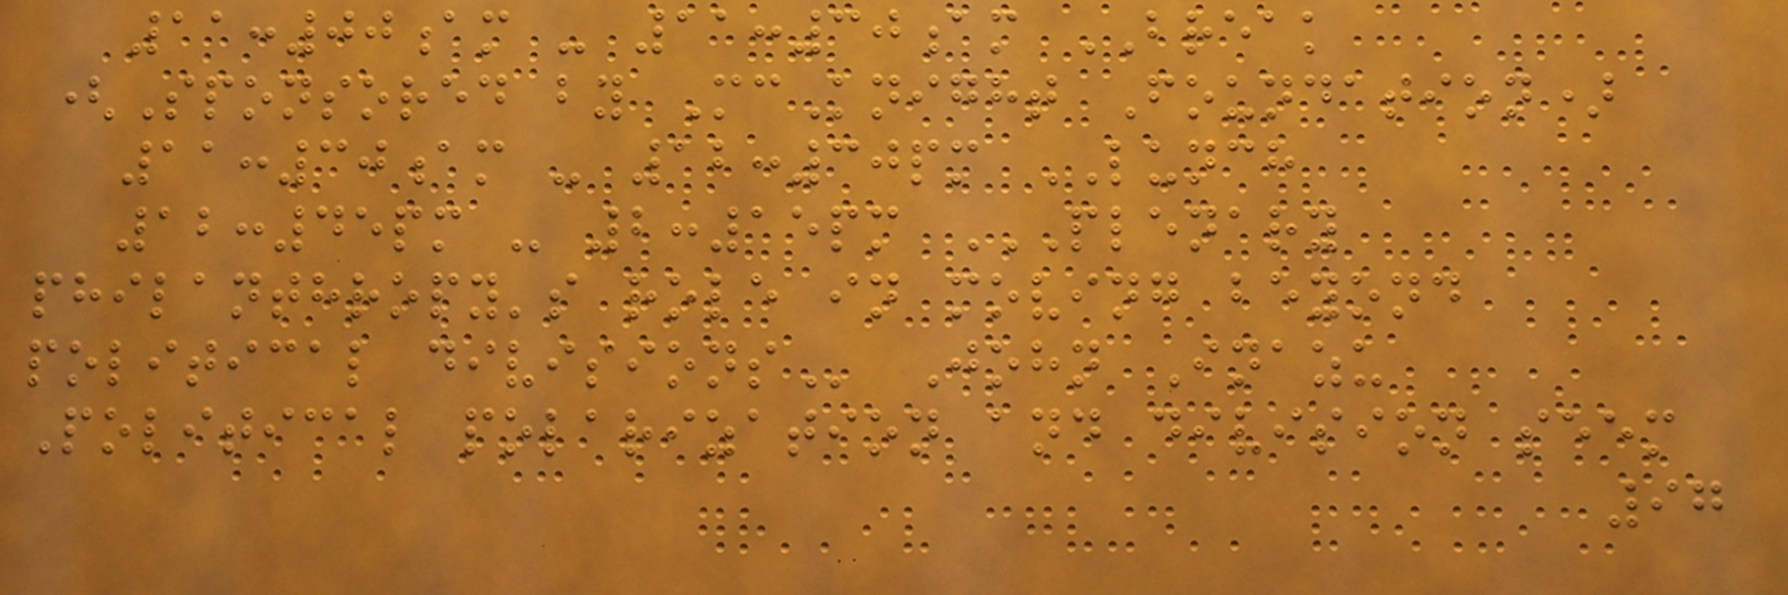11:00am - 11:30am BREAK
(Sponsored by McKnight Foundation)
11:30am - 12:30pm LUNCH
12:45pm - 2:15pm PLENARY
PHILANTHROPY'S ROLE IN MOVING BEYOND
POLITICAL DIVISIONS John Inazu
Political polarization and division seem
97
